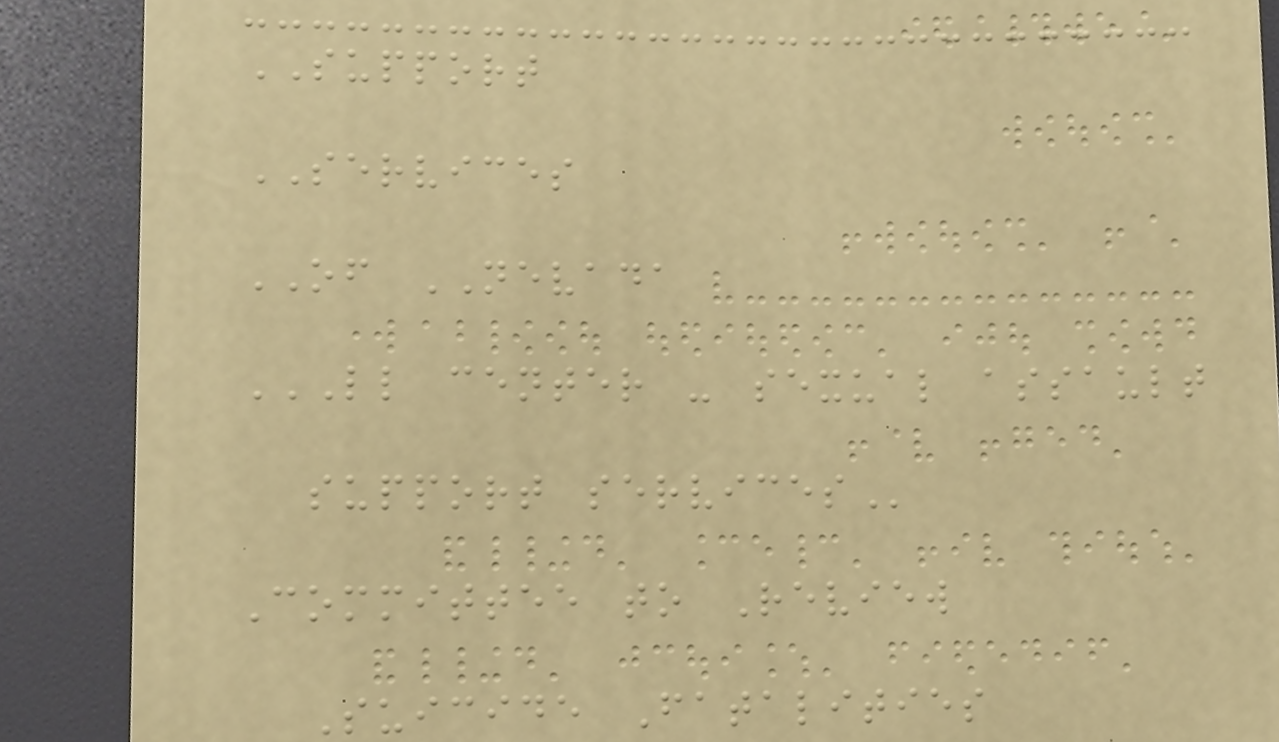SUPPORT
SERVICES
OF NEVADA
LL CENTER - SEXUAL ASSAULT
SUPPORT SERVICES
Committee to Review
Suicide Fatalities
